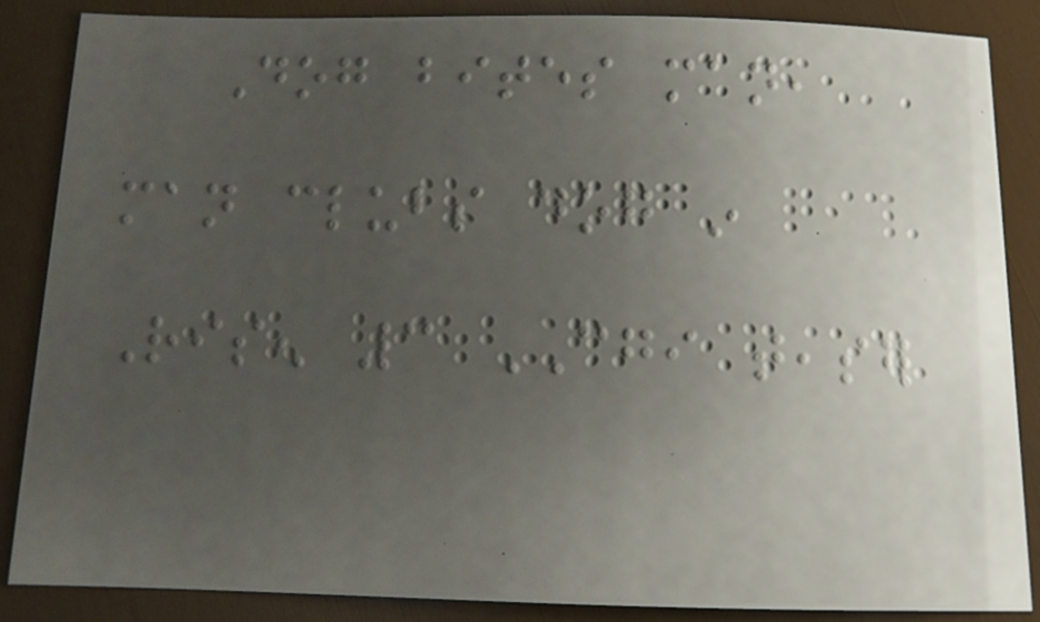Dog bites man,
man clubs dog in
Risen 3 CGI teaser
